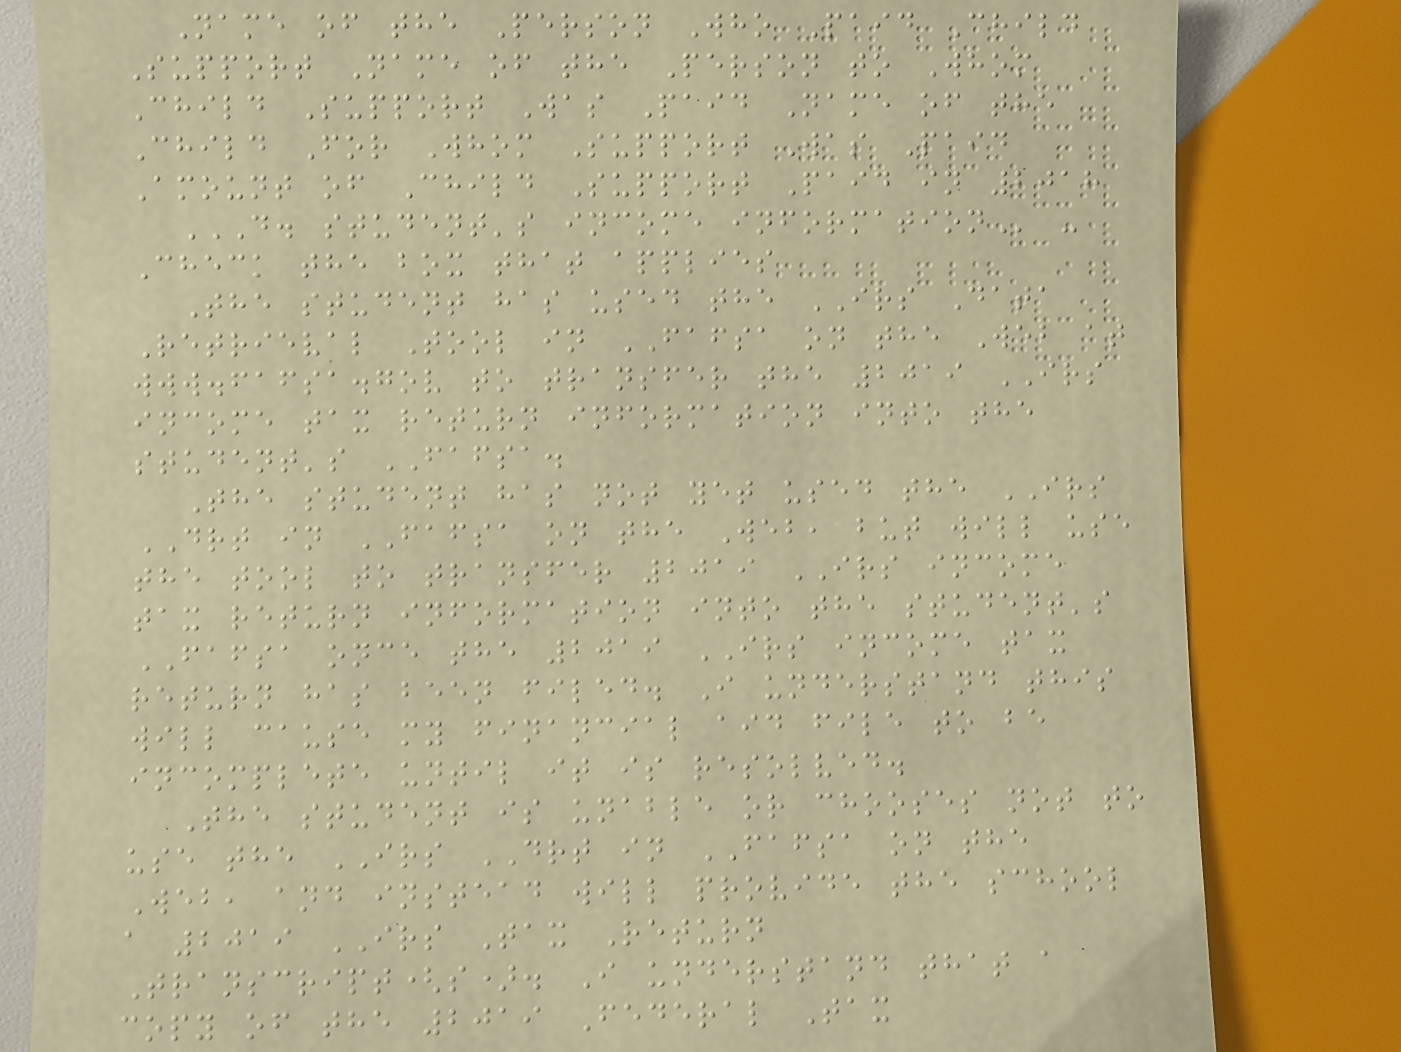Name of the Person Who Paid Child
Support Name of the Person to Whom
Child Support Was Paid Name of the
Child For Whom Support Was Paid
Amount of Child Support Paid in 2018
D. STUDENT'S INCOME INFORMATION -
Check the box that applies
The student has used the IRS Data
Retrieval Tool in FAFSA on the Web at
www.fafsa.gov to transfer the 2019 IRS
income tax return information into the
student's FAFSA.
The student has not yet used the IRS
DRT in FAFSA on the Web, but will use
the tool to transfer 2019 IRS income
tax return information into the student's
FAFSA once the 2019 IRS income tax
return has been filed. I understand this
will cause my financial aid file to be
incomplete until it is resolved.
The student is unable or chooses not to
use the IRS DRT in FAFSA on the
Web, and instead will provide the school
a 2019 IRS Tax Return
Transcript(s). I understand that a
copy of the 2019 Federal Tax
